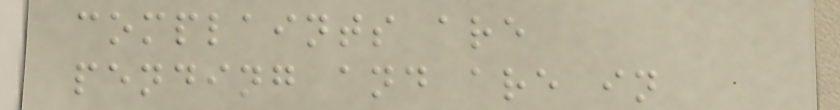complaints are
pending and are in
